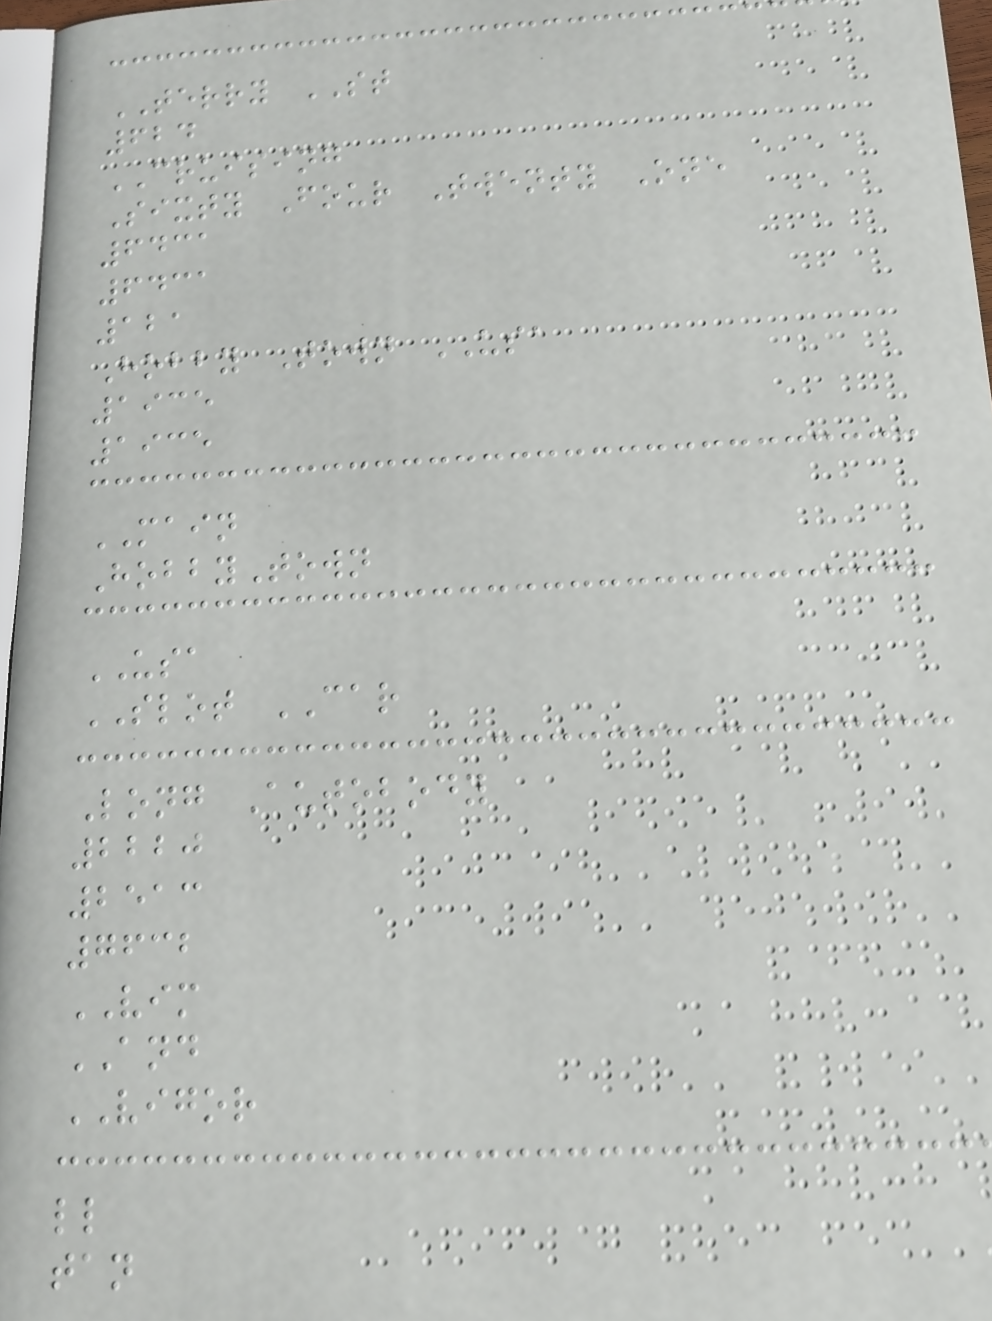TERRY ST
624
CRUISING
Sixty Four Twenty One
6431
6431
121
Hobby Town USA
1935
1935
MAIN
HobbyTown
USA
SLOT CAR
Long Autobody
2220
2513
7632
VIM
AND
VIGOR
ll
tan
